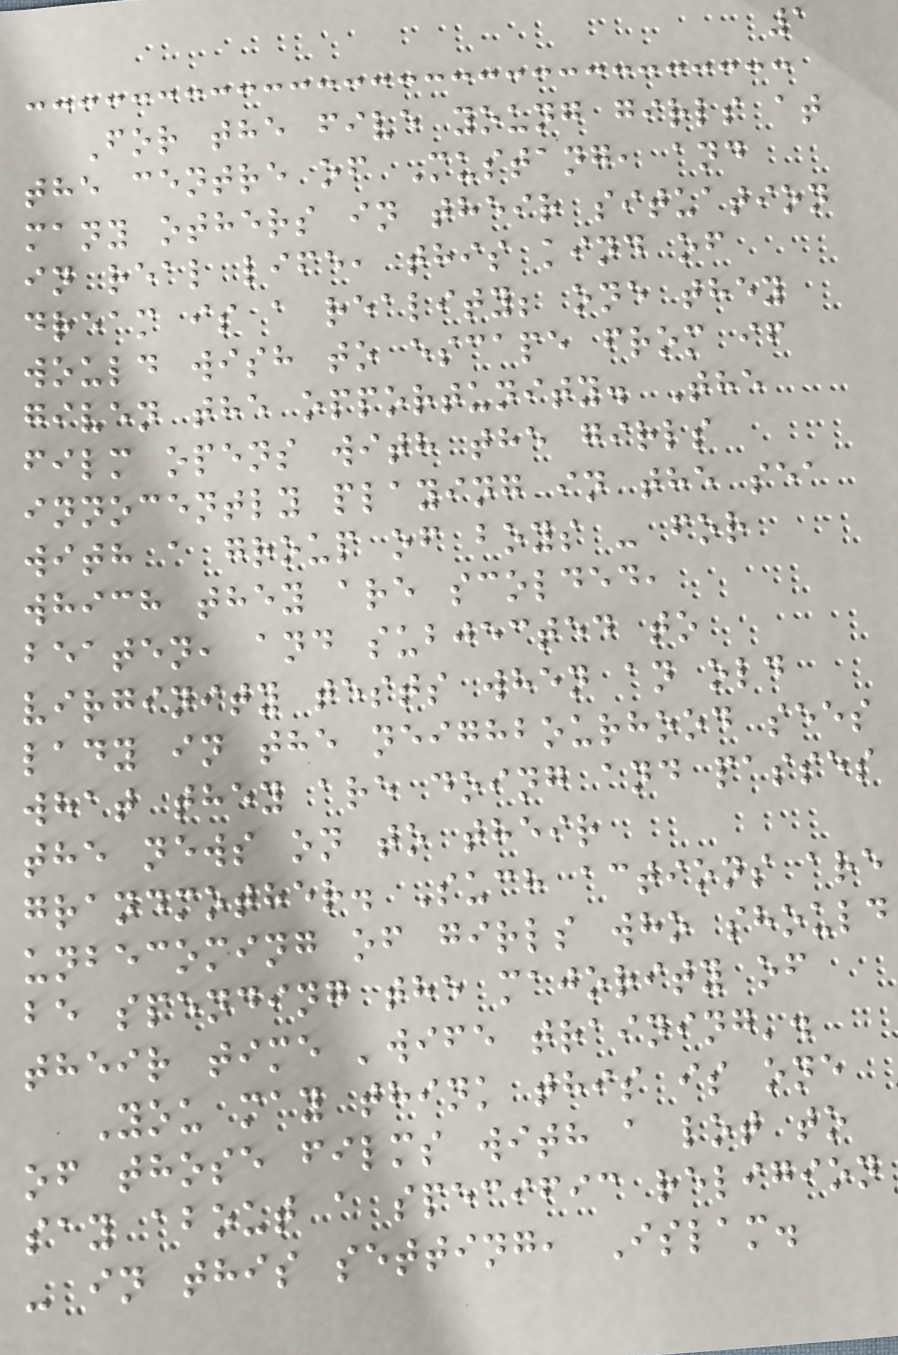1
For the five young girls at
the centre of Mustang, and
many others in their situation
in real life, this kind of
dream is a reality; one they
would wish to escape from if
given the opportunity. The
film opens with the girls
innocently playing in the sea
with a group of boys - for
which they are scolded,
beaten, and subjected to
virginity tests when an old
lady in the neighbourhood sees
what they are doing and passes
the news on to their
grandmother. Such actions are
unbecoming of girls who should
be spending the majority of
their time 'wife training'.
You may think this is one
of those films with a lot to
say about a specific religion
- in this setting, Islam.
